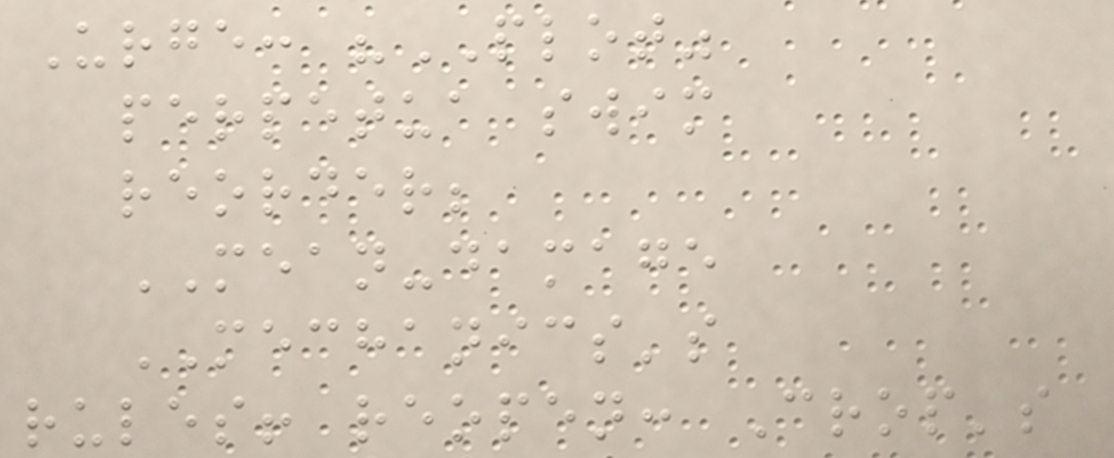Urge: "PLOT"
perpetua swim
reorder;
MEAN-damage
MECHANICS's
rules! reopen: Crop's
